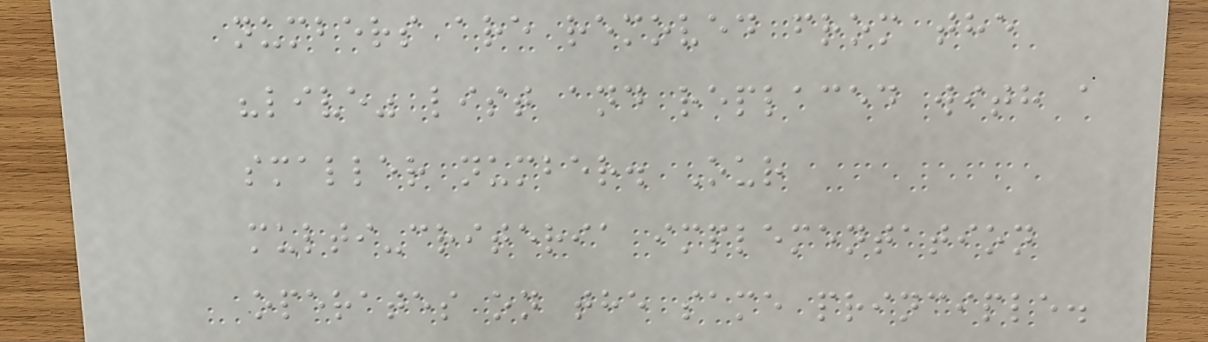numbers are removed from the
"live" list and replaced with a
smaller number. Our
multi-criteria implementation
operates on the same principle.
